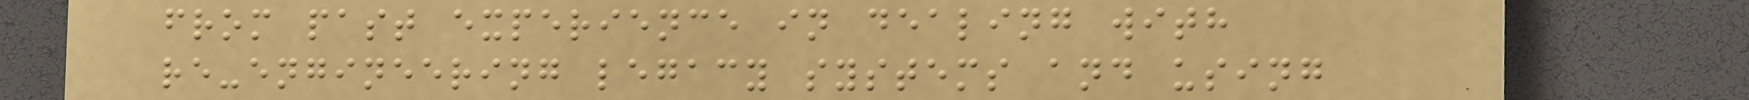from past experience in dealing with
re-engineering legacy systems and using
